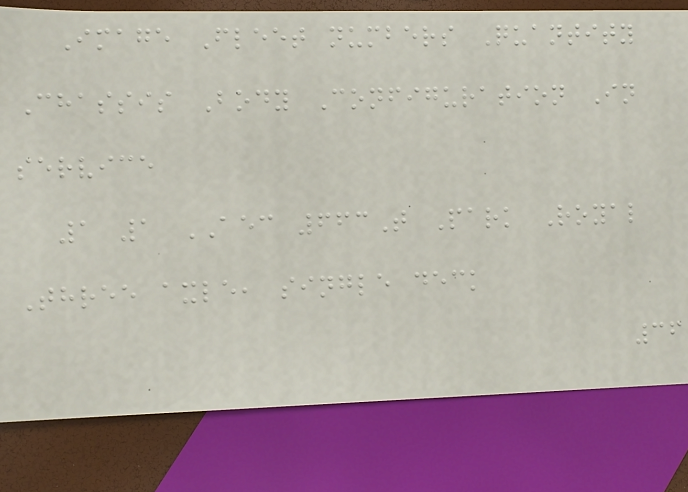Image Fleet numbers Quantity
Chassis Body Configuration In
service
1 1 AEC 663T Park Royal
Three axle, single deck
36
